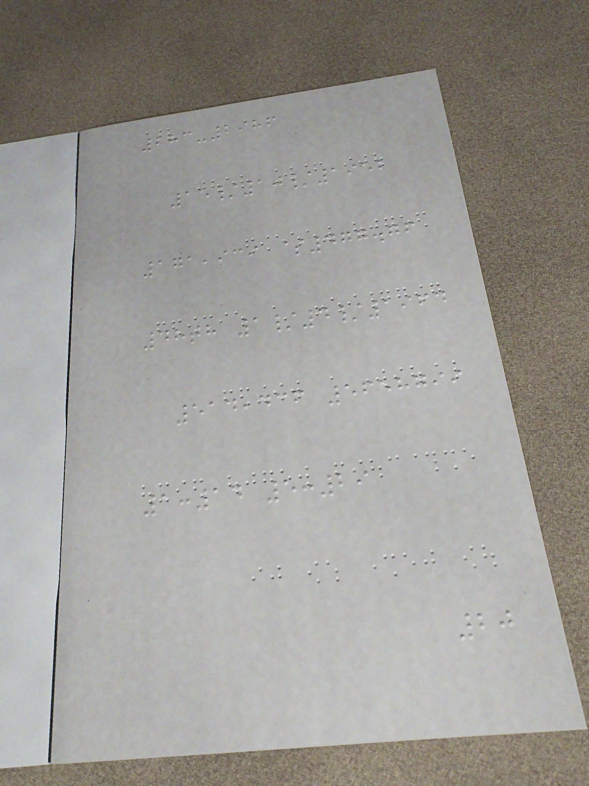283-2986
15/10/1952
171,939 $477.76
48th 1/4/1964
514,436 5658799
1:14 5:29
20
